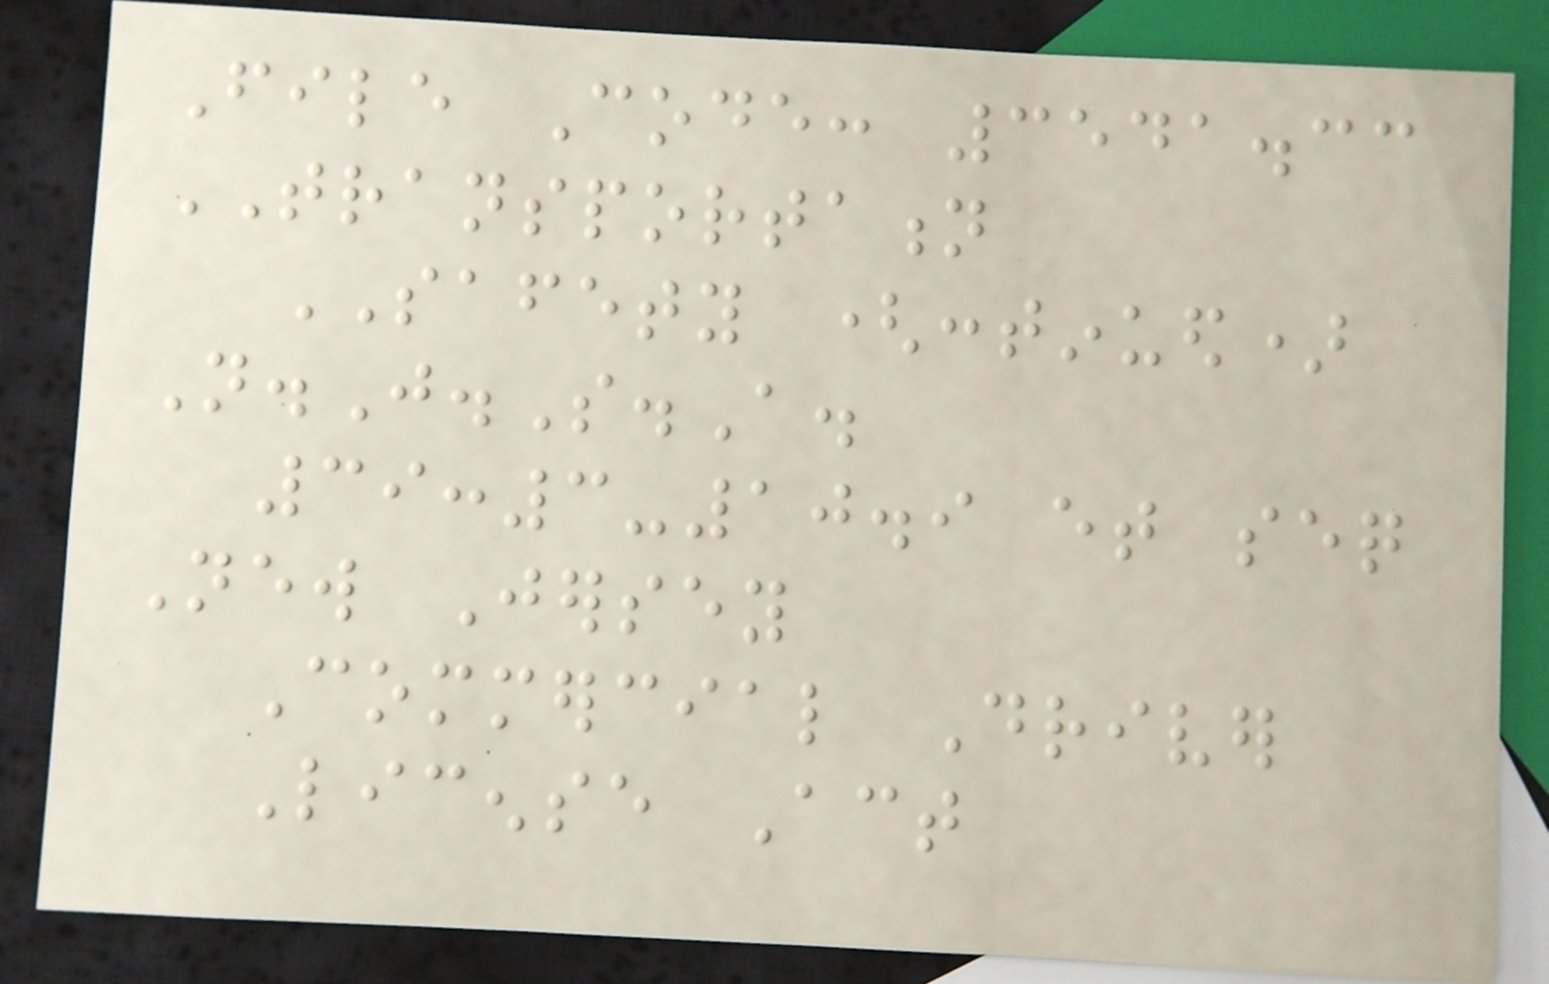File Code: 3541.33
TRANSPORTATION
SAFETY (continued)
N.J.S.A.
39:3-10.9 et seq
New Jersey
Commercial Driver
License Act
